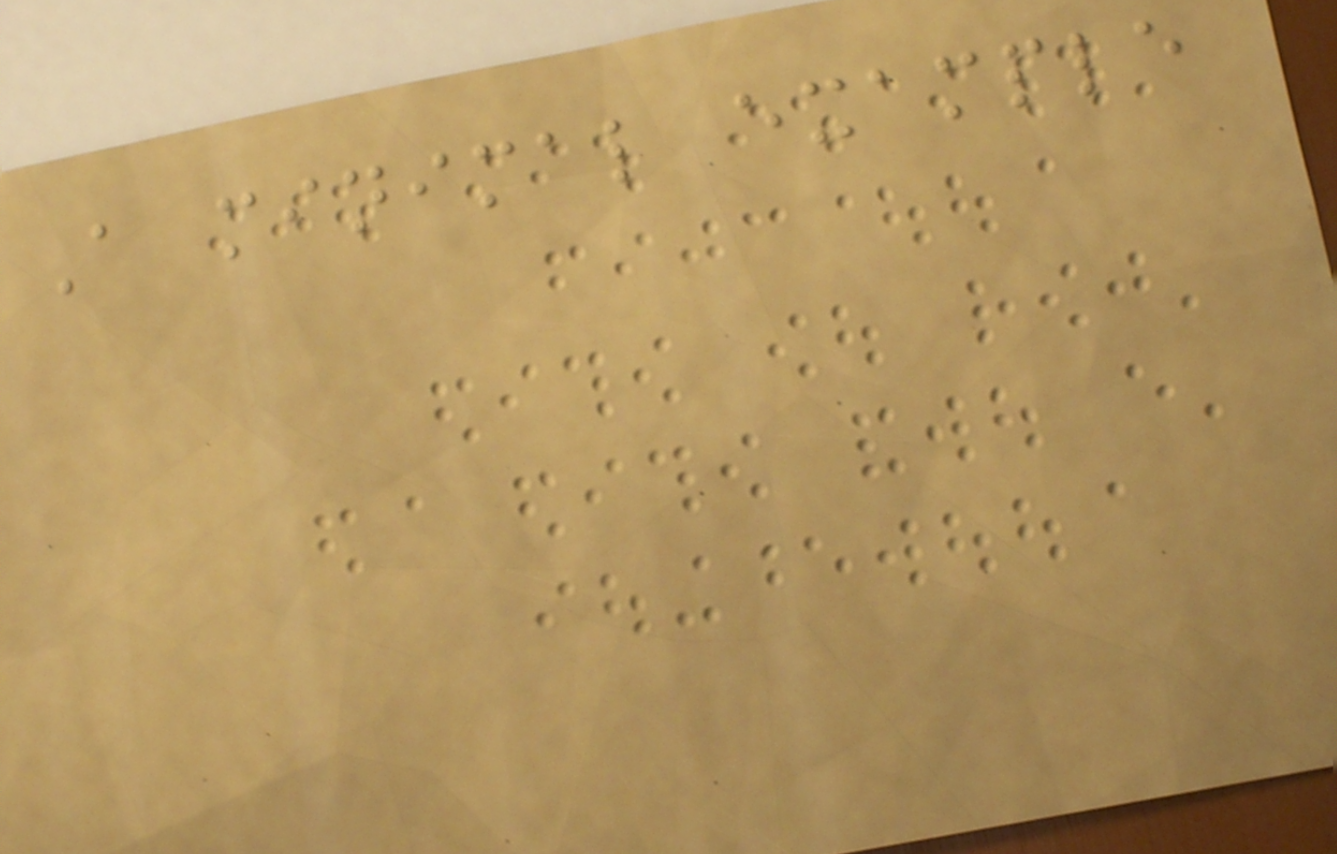A minimal example
